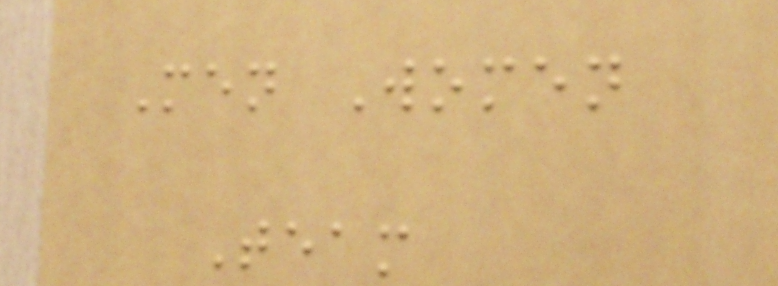Men Women
Team
